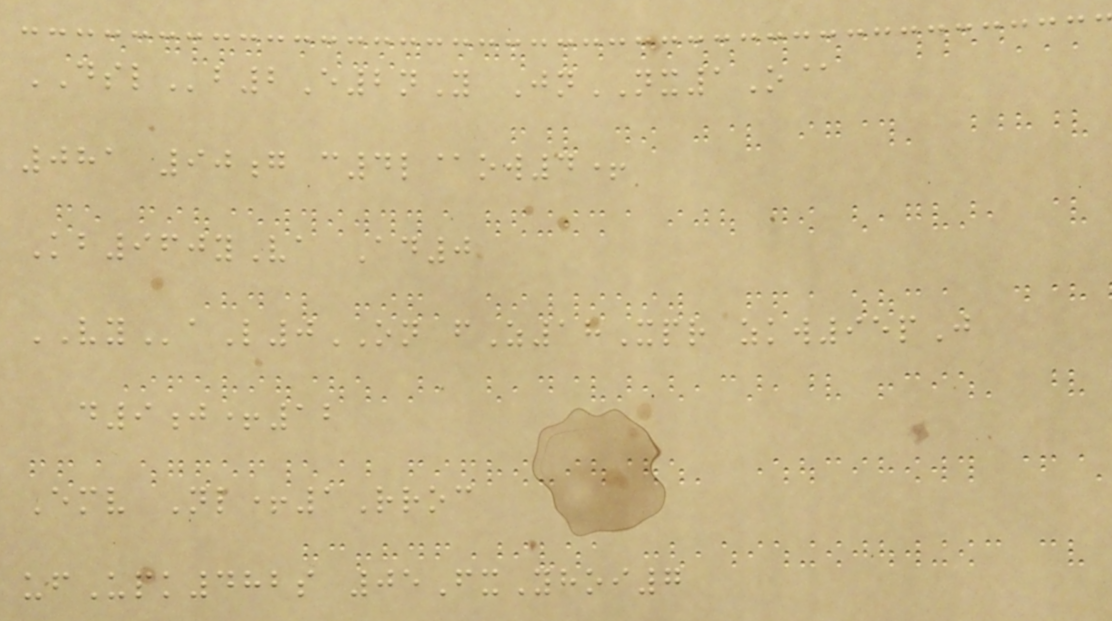DSLb2E2nY JnNX1O@
081 90g c4l@ow4+
Kb960yVa Ad0
VYaL0ON fZ18Xpr zkw95pJ
d9j+12
Emv Nl+1Rroc
ufUpk482s 05FxYhoi7
